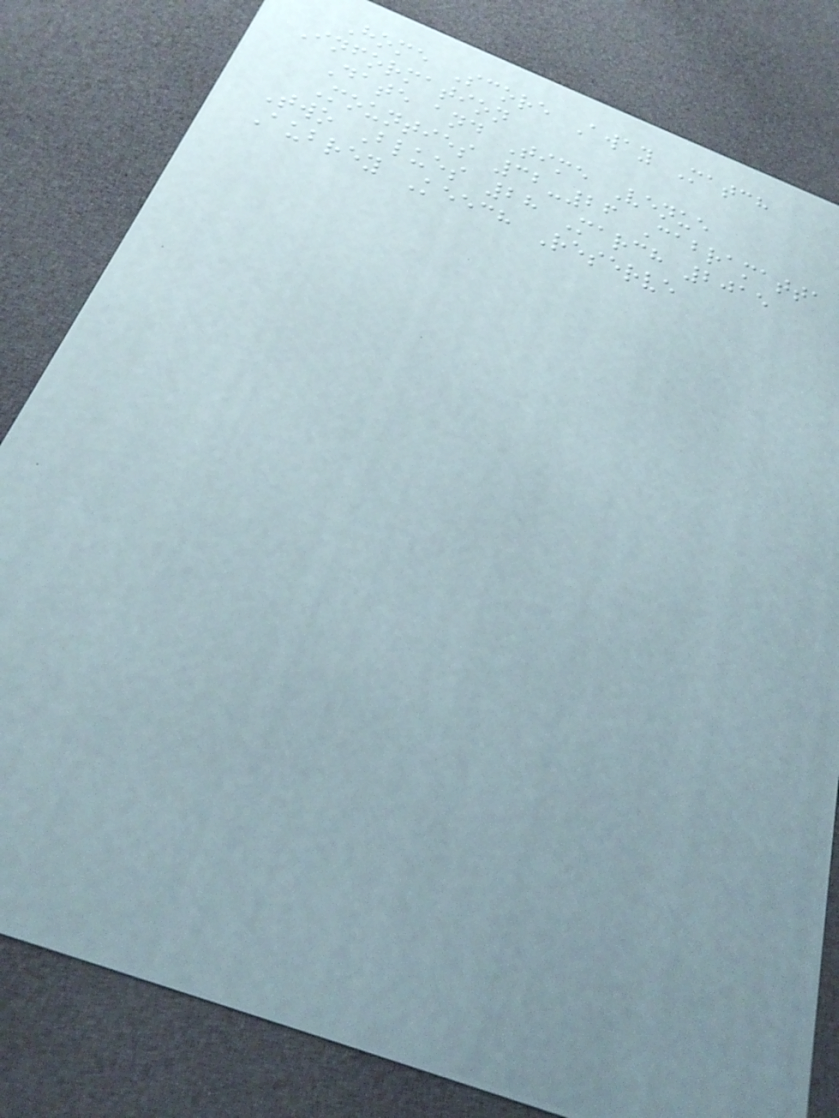Home Score Away Match
Information
Date and Time Venue
Mounties 32-26 Cabramatta
Two Blues 28 March 2015
Aubrey Keech Reserve
